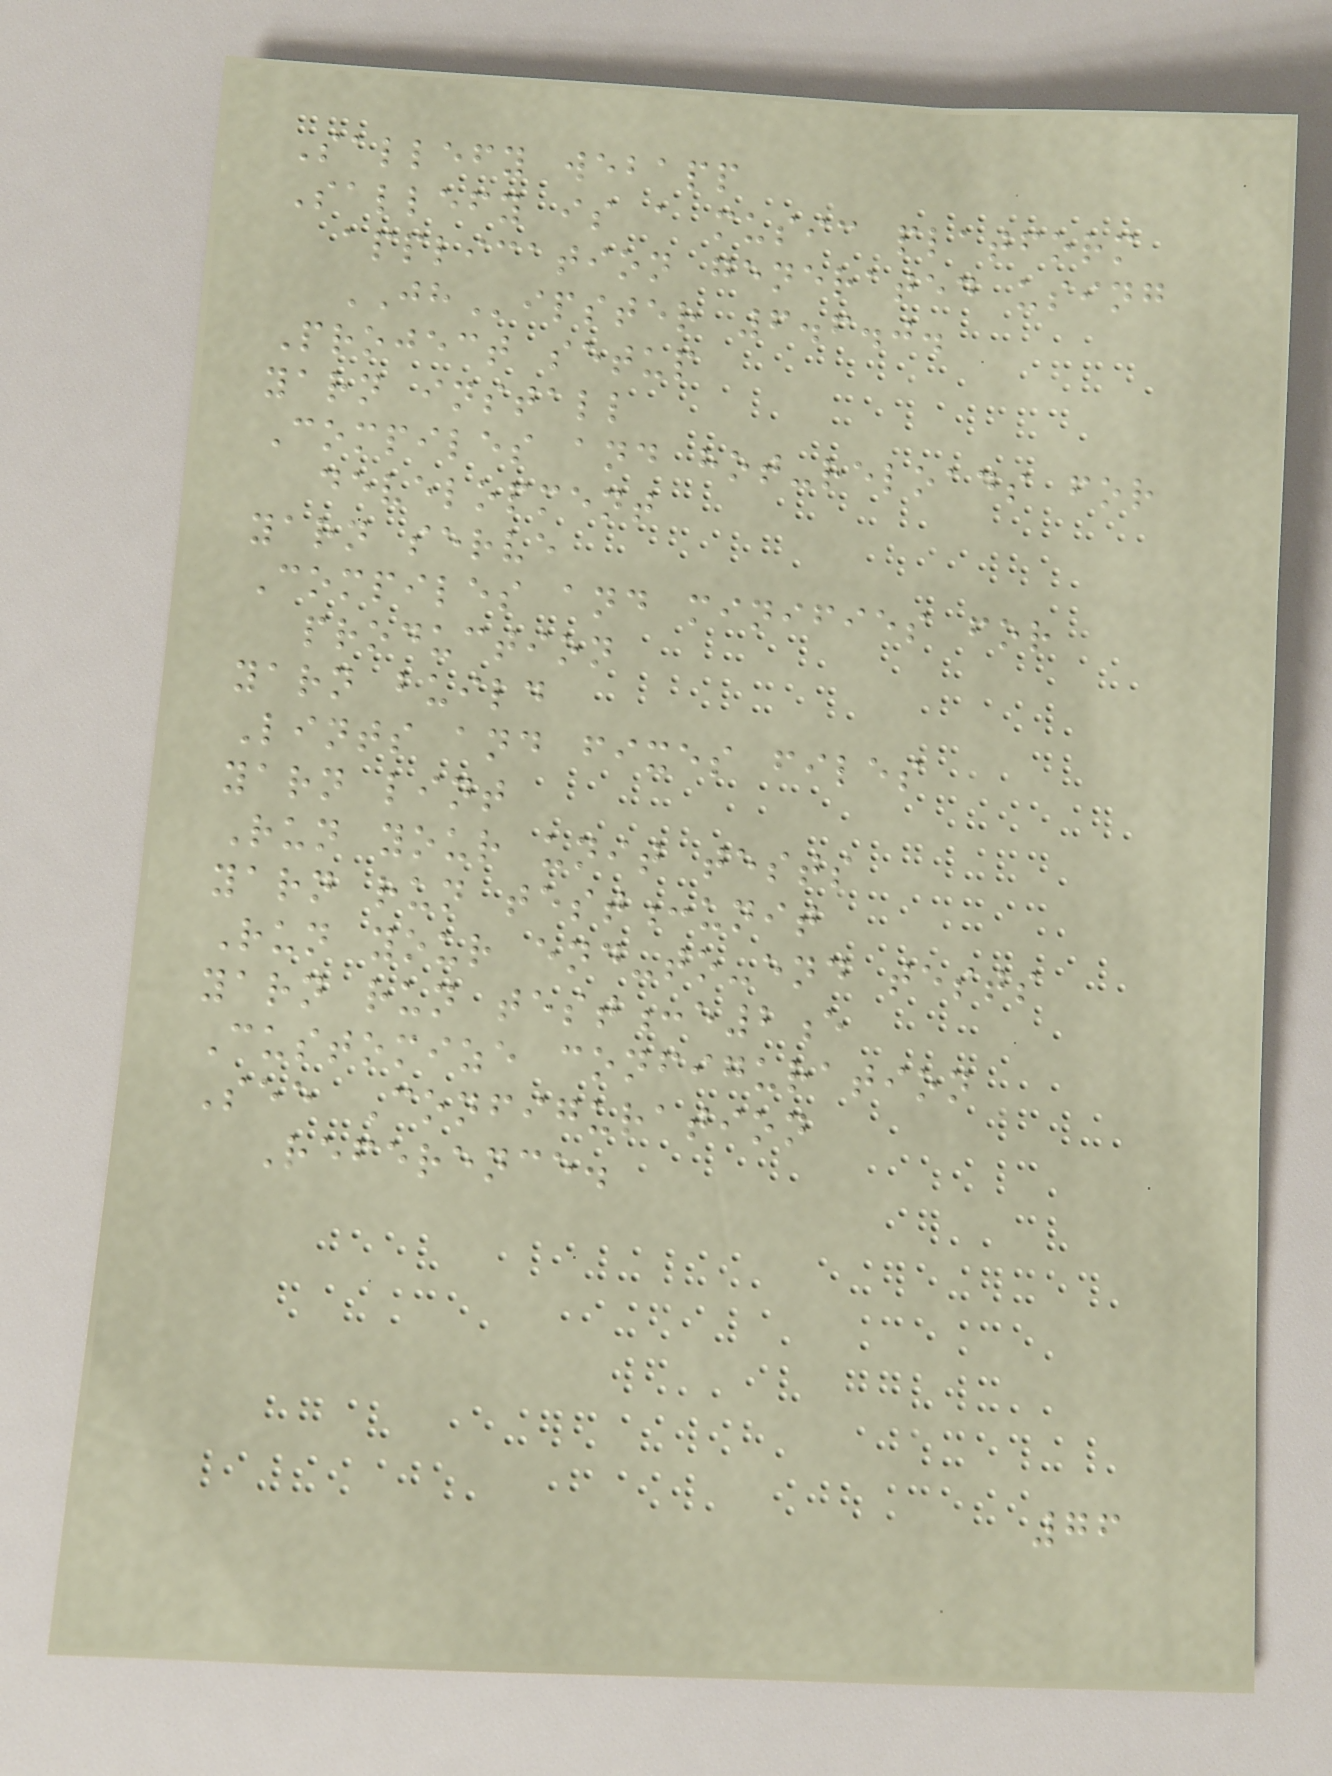Sallefy webapp
Sallefy is a music platform
application generated using
JHipster 6.6.0.
Project setup
yarn install
Compiles and hot-reloads for
development
yarn serve
Compiles and minifies for
production
yarn build
Lints and fixes files
yarn lint
Run your unit tests
yarn run test:unit
Run your end-to-end tests
yarn run test:e2e
Customize configuration
See Configuration
Reference.
76
